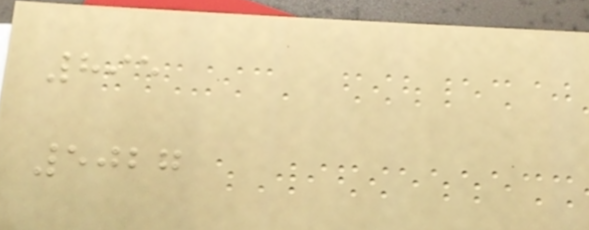895
5027
